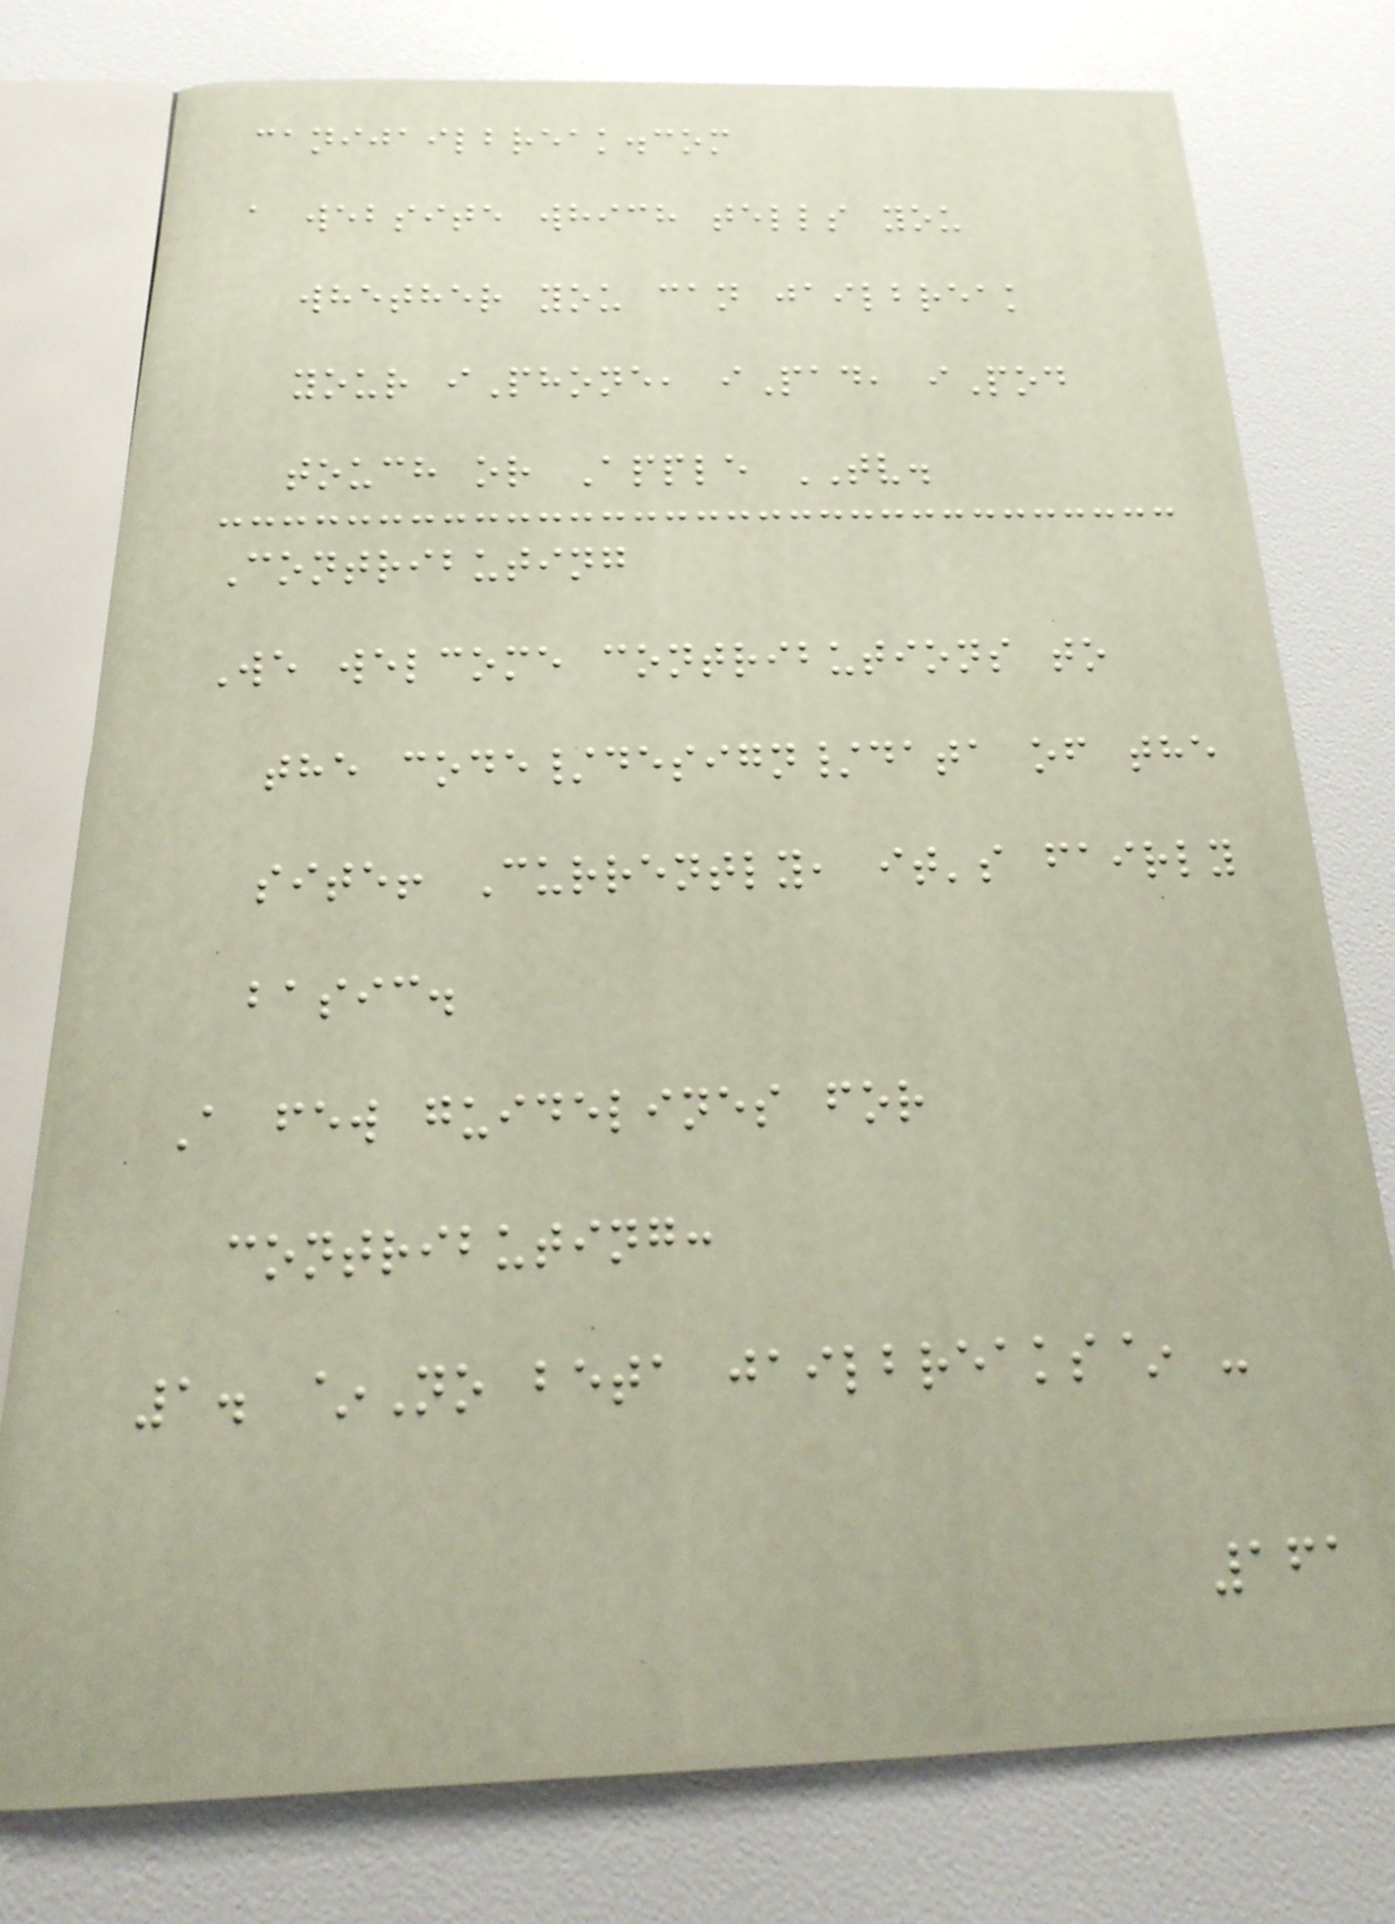canijailbreak.com
a website which tells you
whether you can jailbreak
your iPhone, iPad, iPod
touch or Apple TV.
Contributing
We welcome contributions to
the code/design/data of the
site! Currently, it's fairly
basic.
A few guidelines for
contributing:
1. ~No beta jailbreaks~ -
161
